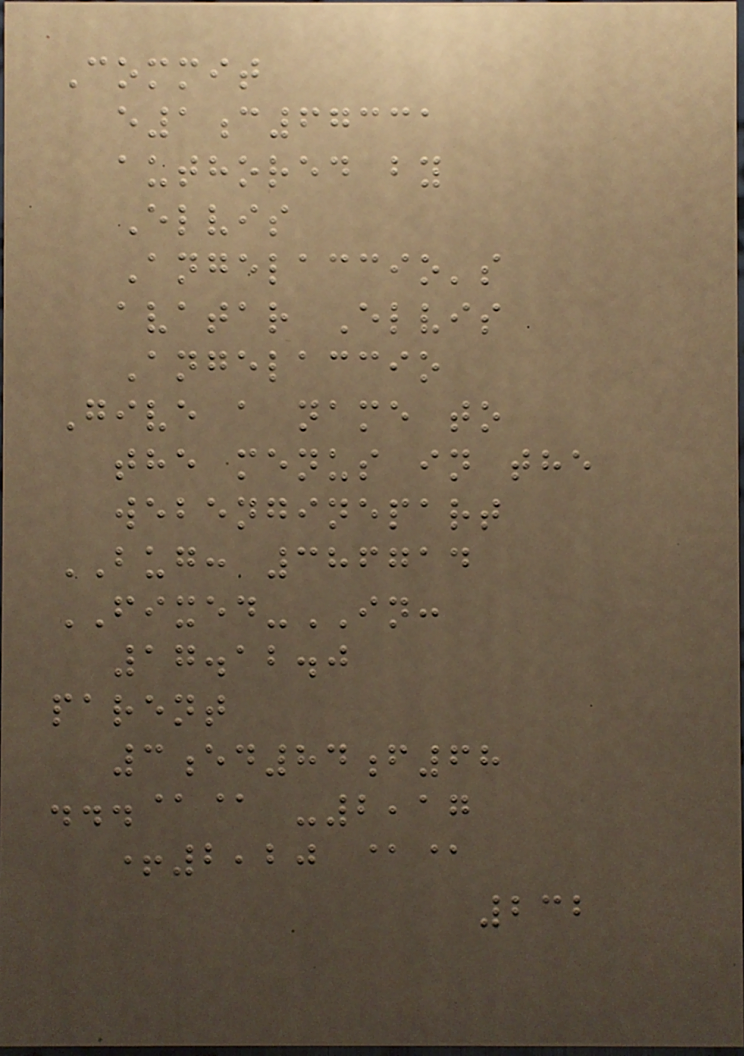Commit
e1c67331
authored by
Elvis
Angelaccio's
avatar Elvis
Angelaccio
Give a name to
the menus in the
webenginepart
BUG: 386714
FIXED-IN:
17.12.0
parent
3ed84f68
...@@ -2,17
+2,20 @@
232
